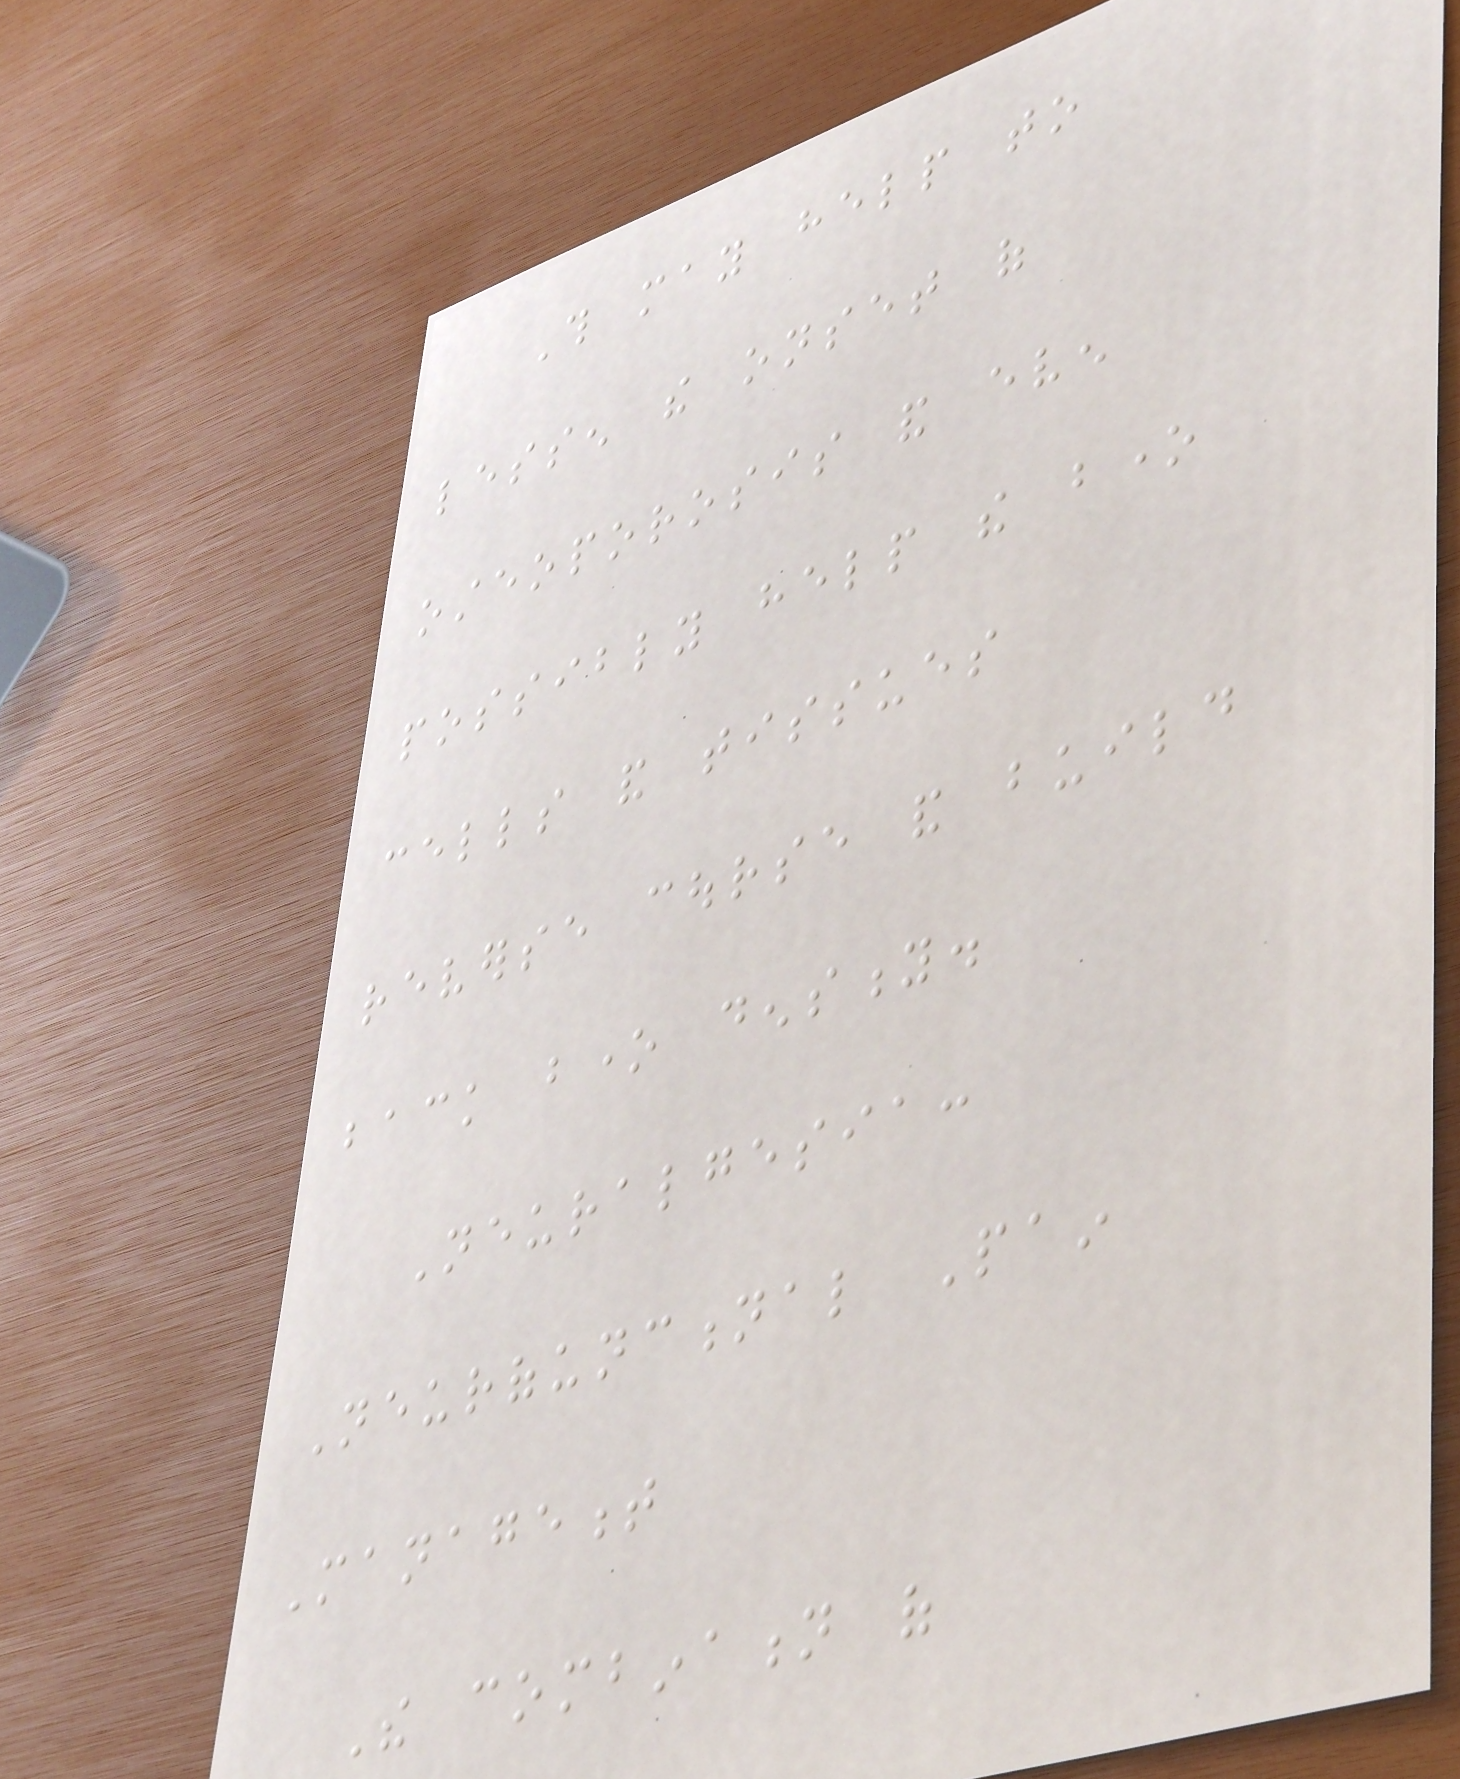This may help to
lessen the onset of
osteoporosis and even
possibly help the bone
cells and tissues
reverse course and build
back bone density.
Neuralgesia:
Neurofunctional Pain
Management
The combination of
